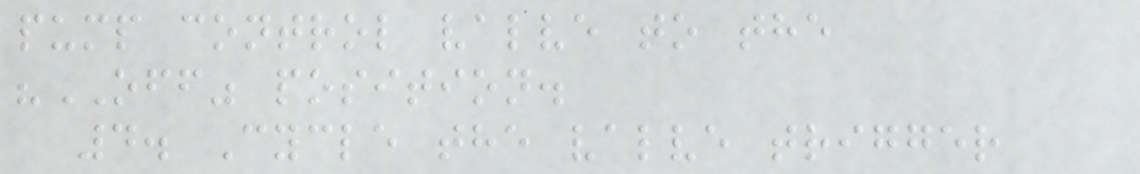pump control valve to the
"OFF" position.
4. Cycle the valve trigger
